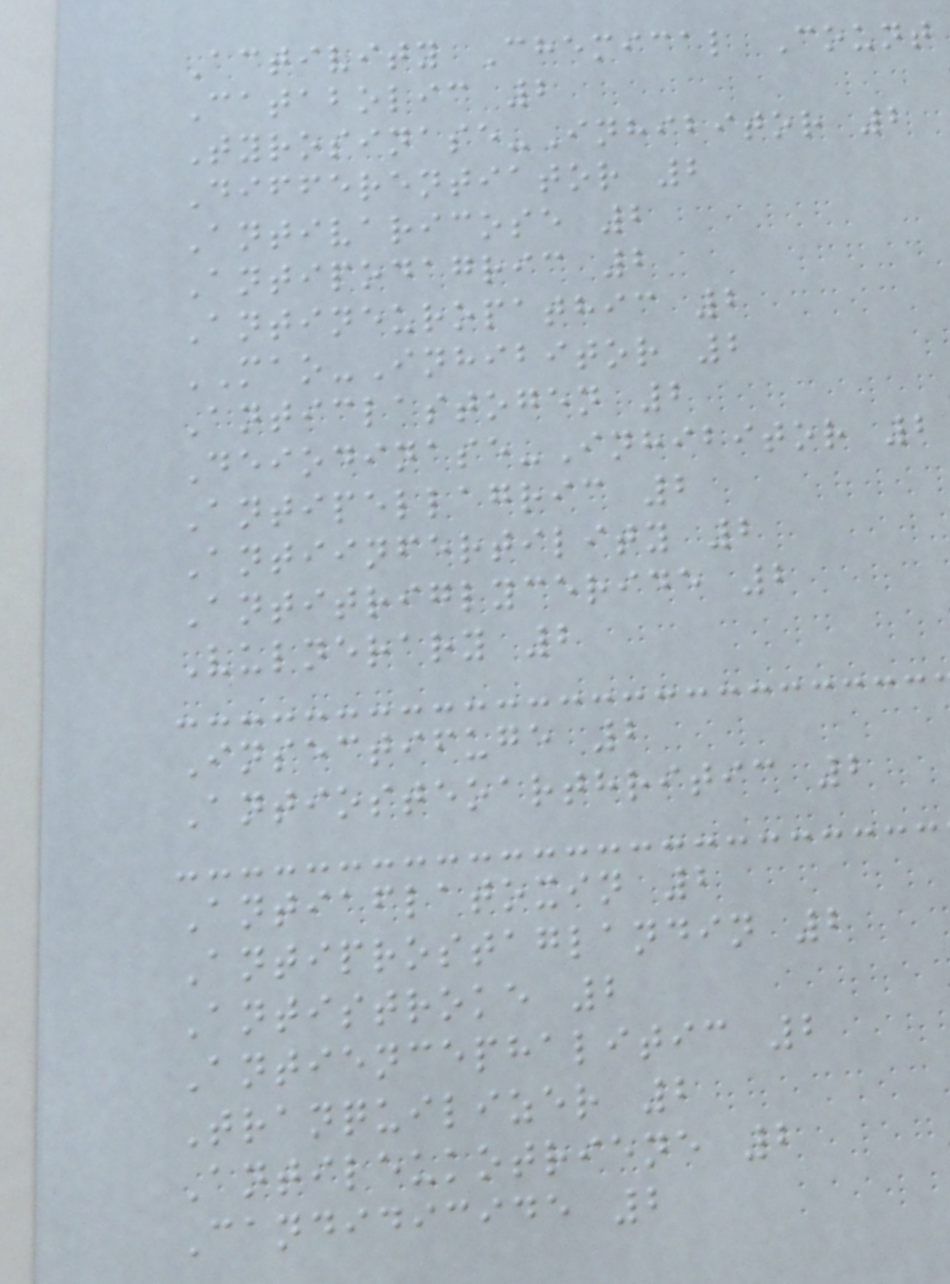Activity Chemical Count
Catabolic 2
Tyrosinase-Inhibitor 2
Differentiator 2
Antivaricose 2
Antipodagric 2
Antineuropathic 2
MAO-Inhibitor 2
Anticlastogen 2
Deiodinase-Inhibitor 2
Antipellagric 2
Antiinfertility 2
Antitriglyceride 2
Vulnerary 2
Insectifuge 2
Antiosteoarthritic 2
Antiaflatoxin 2
Antiprostaglandin 2
Antistroke 2
Antiencephalitic 2
Tranquilizer 2
Antileukotriene 2
Candidicide 2
